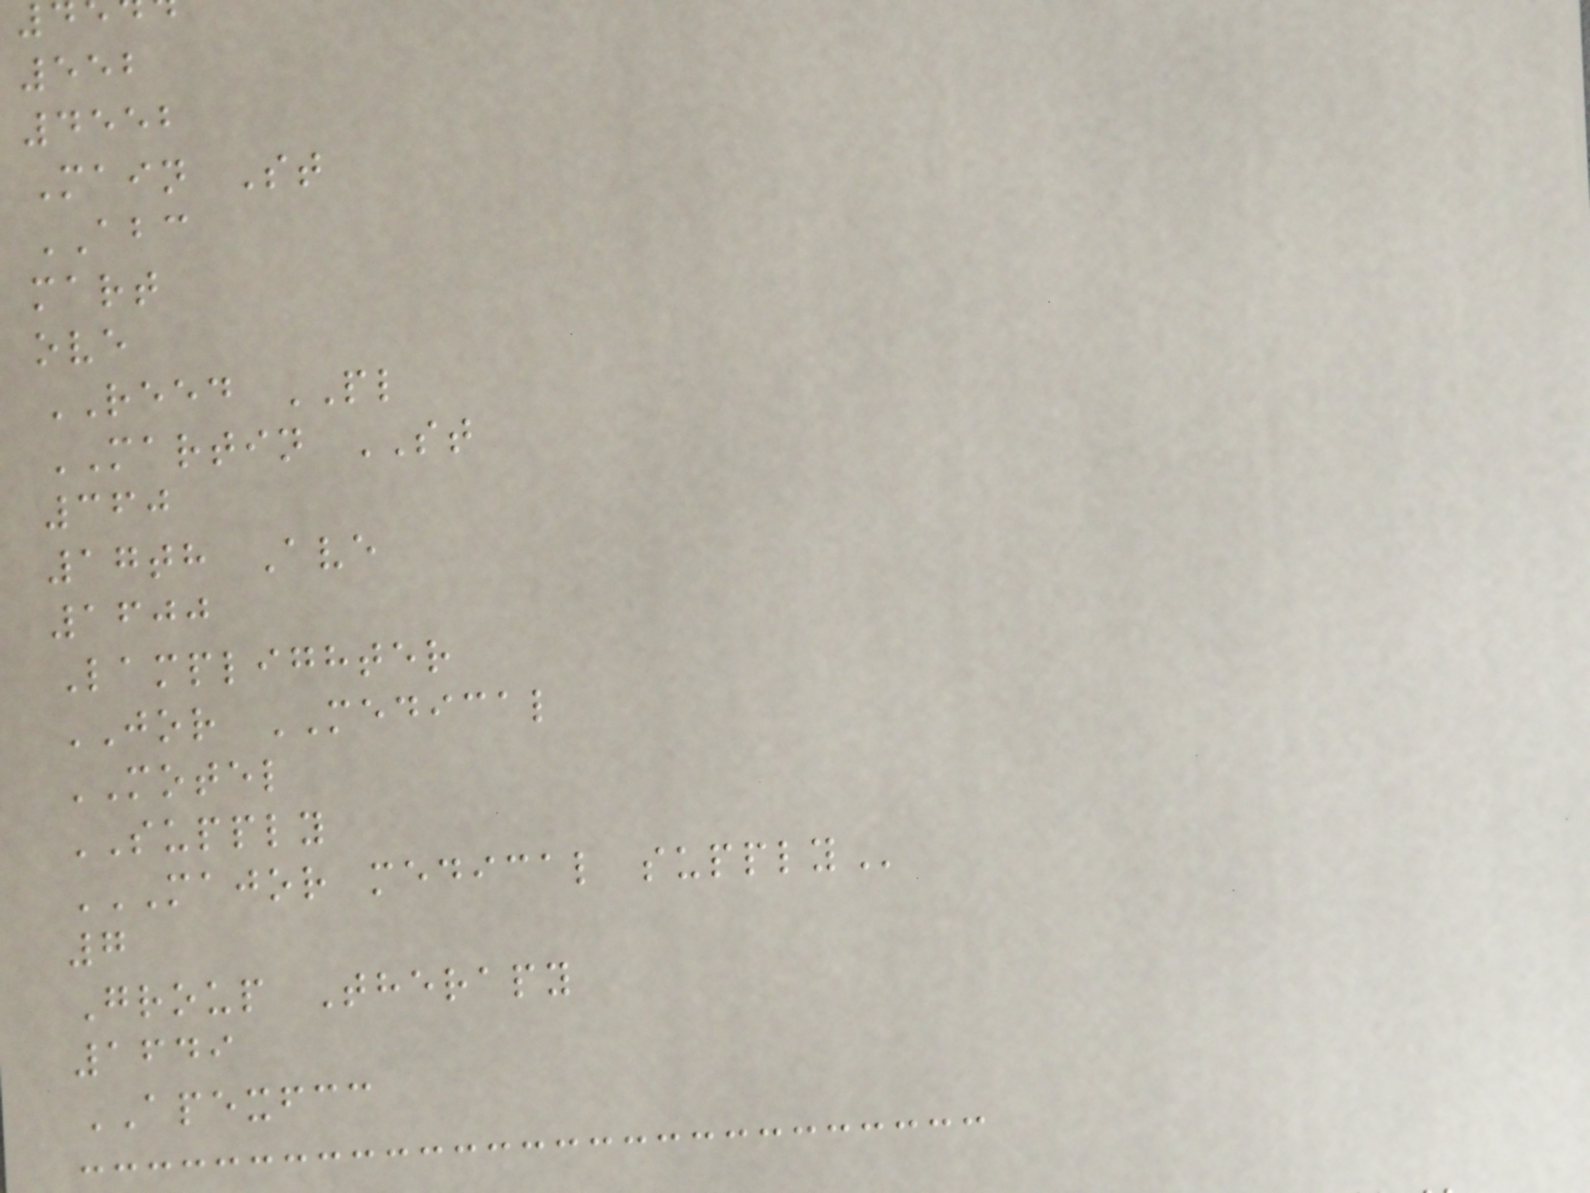552
4552
Main St
ABC
mart
ove
REED PL
MARTIN ST
360
17th Ave
1600
Lamplighter
JOR MEDICAL
MOTEL
SUPPLY
MAJOR MEDICAL SUPPLY
7
Group Therapy
1649
APEXFCC
